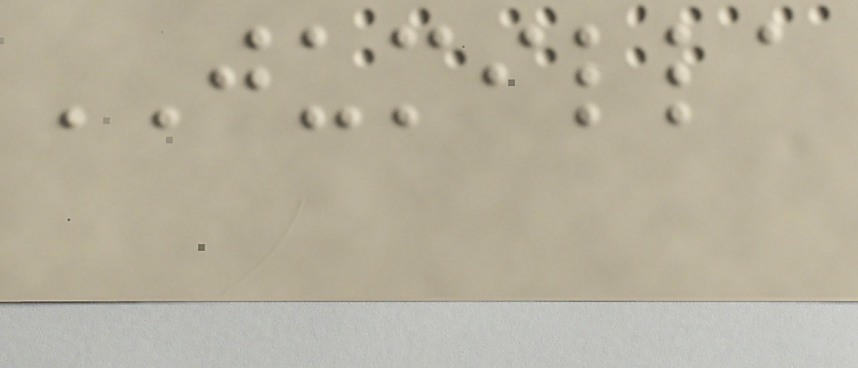JUMILLA
